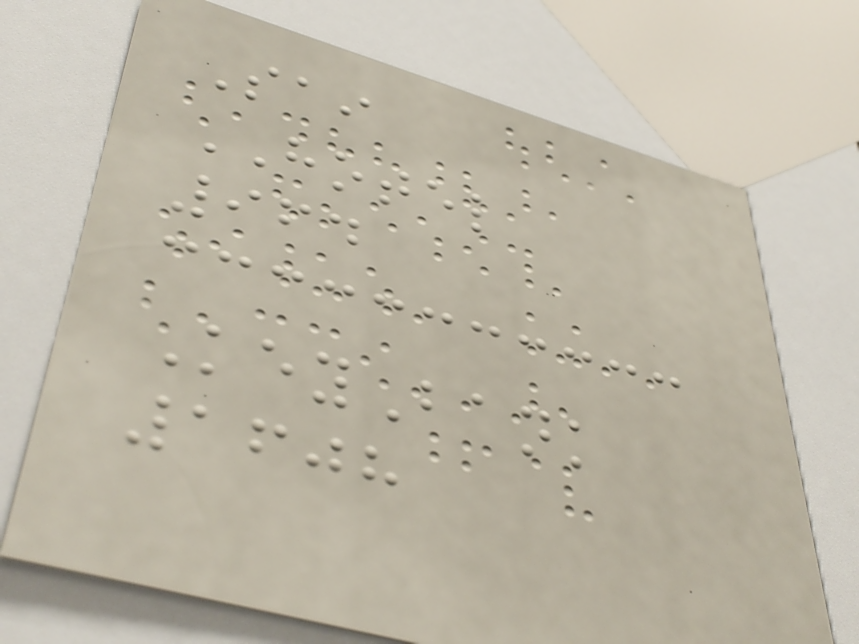Sai
HOTEL
964
KeyBank
1608
